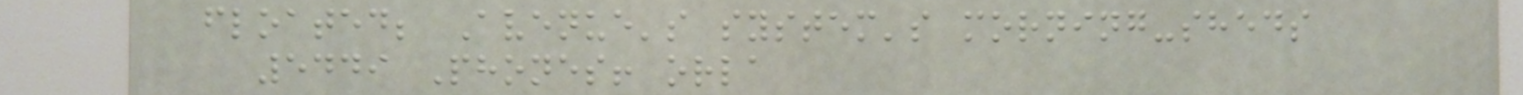floated; Avenue's system's morning-sheds
5449 Phones! orla
